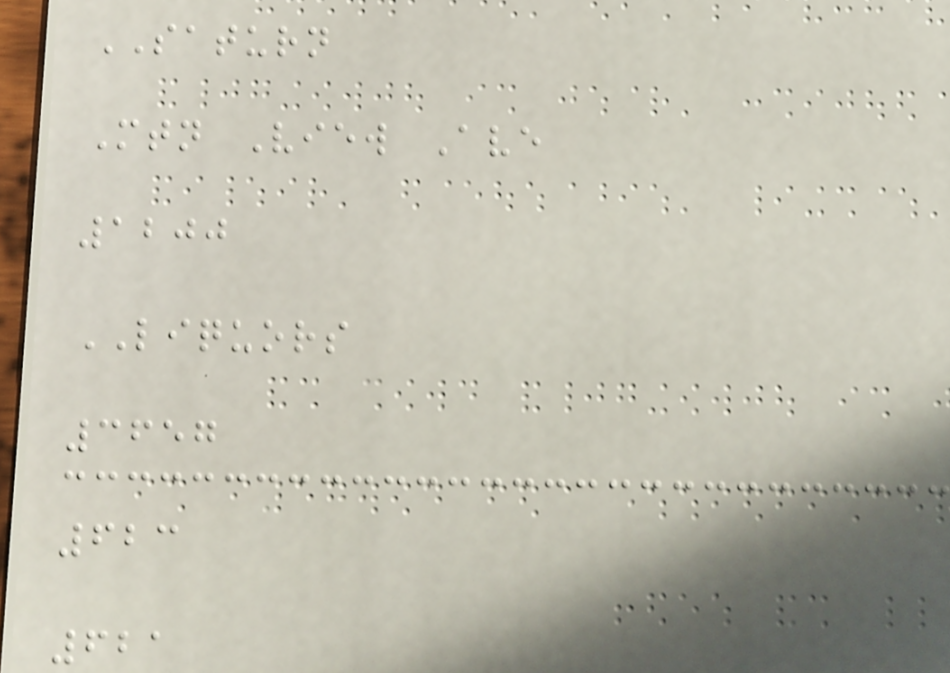SATURN
Mtn View Ave
1200
LIQUORS
3657
623
621
